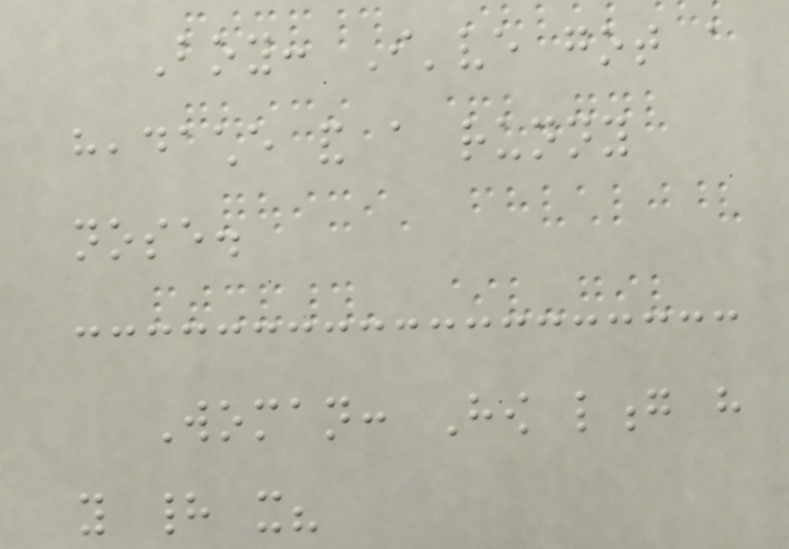Boy: I've got a
headache and a runny
nose.
Woman: How long have
you had it?
